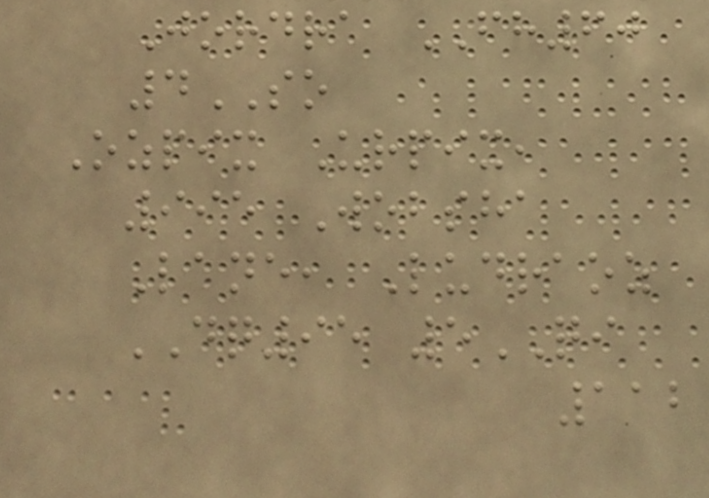Jordra FH60
4SO
Ozpix Urpix,
995 Wobsha
Lane, Ludraoz
DQ95 5QI
112
